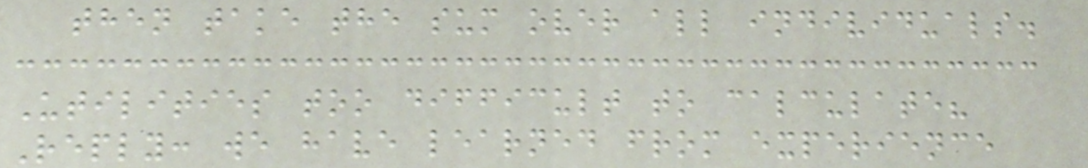then take the sum over all individuals.
Utilities too difficult to calculate?
Reply: we have learned from experience
